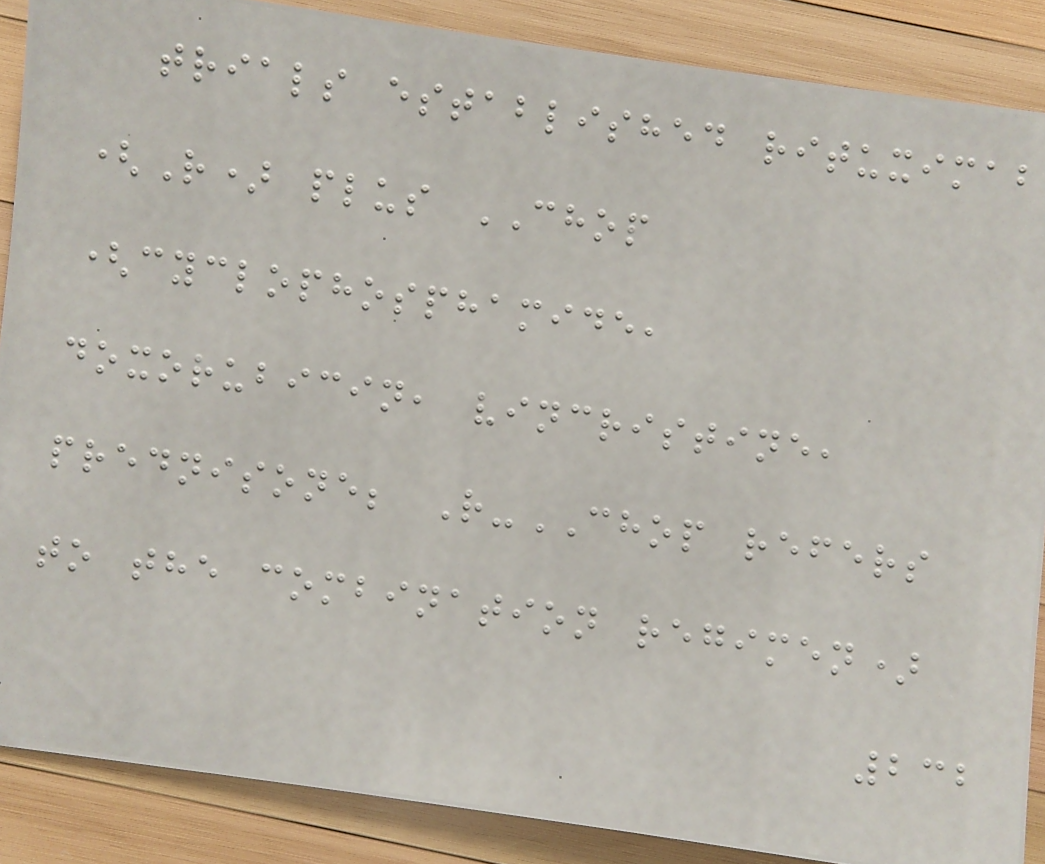trials established rituximab
(R) plus CHOP
(cyclophosphamide,
doxorubicin, vincristine,
prednisone; R-CHOP refers
to the combination regimen)
232
